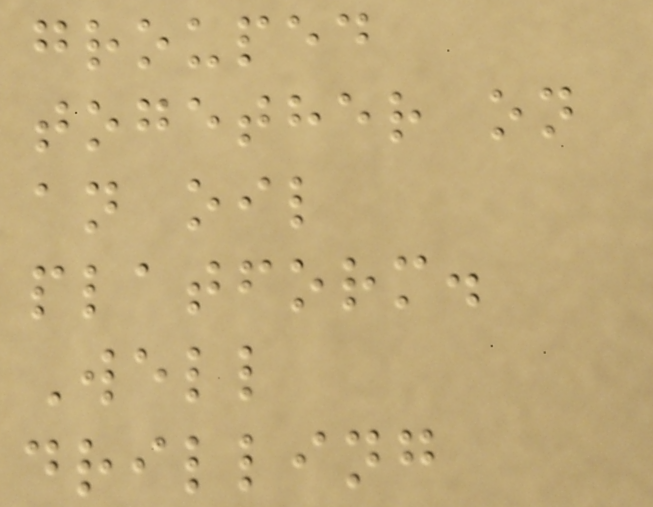grouped
together on
an oil
platform.
Well
drilling
